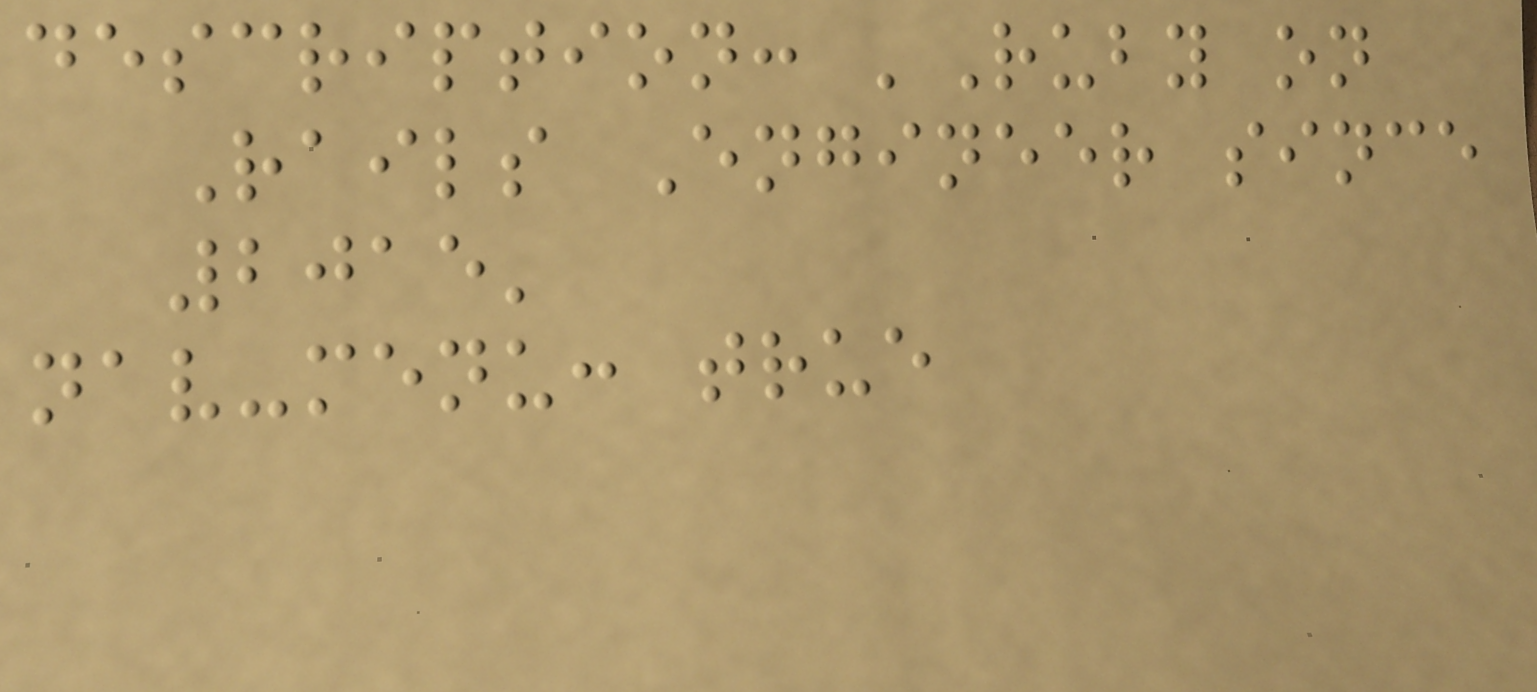description: 'Ruby on
Rails Engineer since
2015'
nav-menu: true
